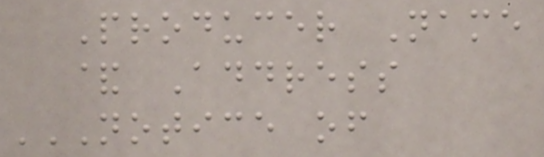Producer Name
& Address
NOTICE OF
